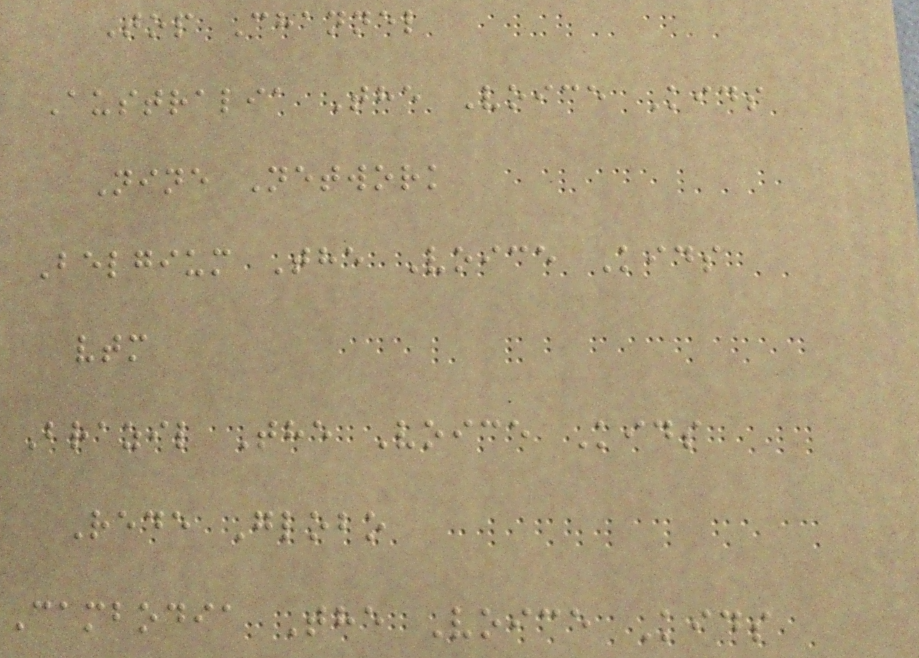Top Channel
Australia The Voice Kids
Nine Network
Belgium The Voice Kids
vtm
Brazil The Voice Kids
Rede Globo
Cambodia The Voice Kids
